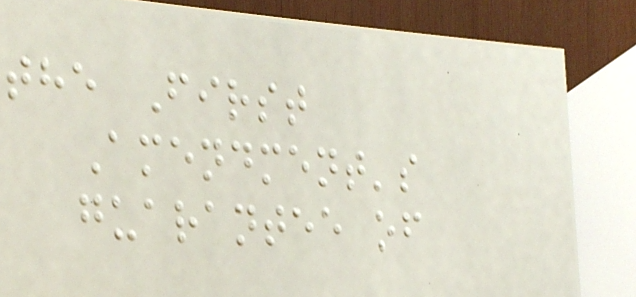the First
Amendment's
guarantee of
